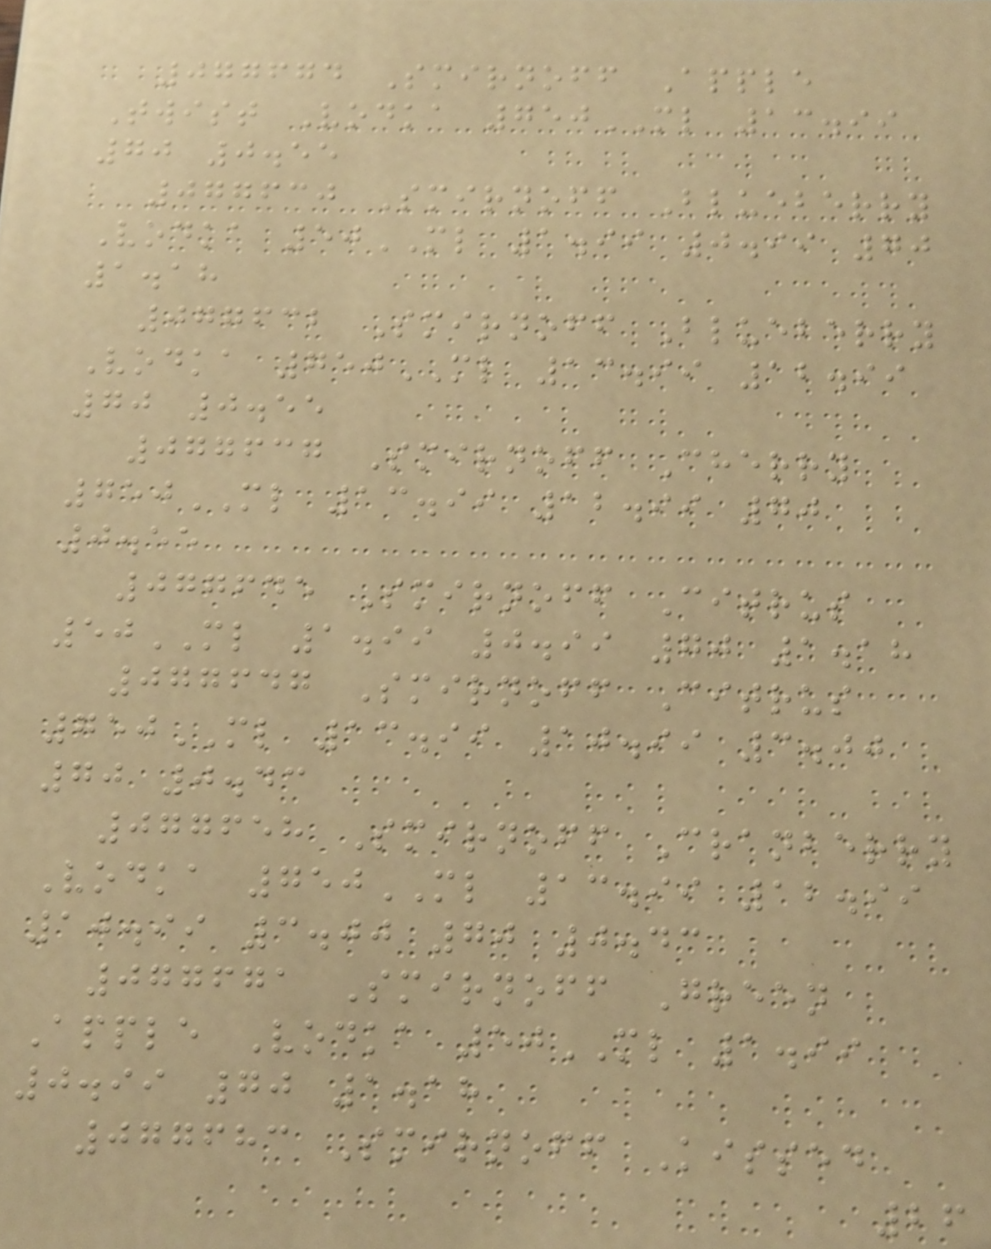077674 Smirnoff Apple
Twist Vodka 750ML 13.99
70 0.55
077630 Smirnoff Blueberry
Vodka 50ML 1.99 0.99 70
1.18
077632 Smirnoff Blueberry
Vodka 750ML 13.99 12.99
70 0.55
077637 Smirnoff Cherry
750ML 13.99 12.99 70
0.55
077645 Smirnoff Citrus
50ML 1.99 0.99 70 1.18
077647 Smirnoff Citrus
750ML 13.99 10.99 3.00
70 0.43
077658 Smirnoff Cranberry
Vodka 750ML 13.99 12.99
10.99 3.00 70 0.43
077671 Smirnoff Green
Apple Vodka 50ML 1.99
0.99 70 1.18
077683 Smirnoff Kissed
26
